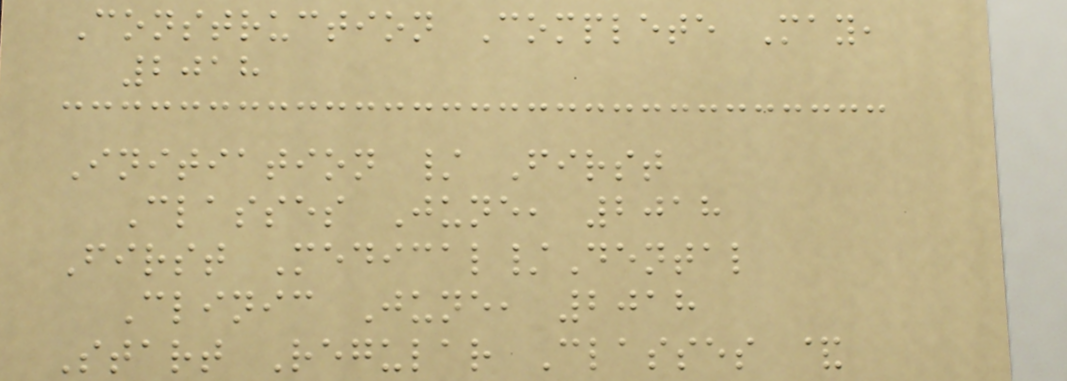Construction Complete May,
2018
Initiation / First
Classes June, 2018
First Medical/Dental
Clinic June, 2018
Start Regular Classes &
